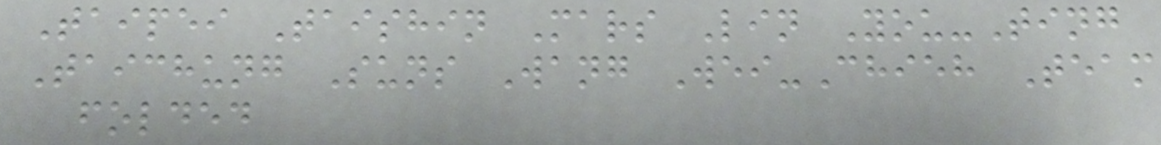Taipei Taishin Mars Lin You-Ting
Taichung Suns Wang Wei-Chieh Team
folded
